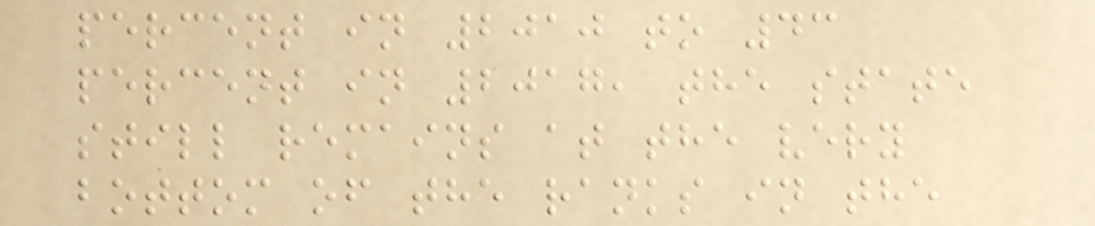percent in 2010 to 43
percent in 2017, the state
still remains at the very
bottom of the ranks in the
